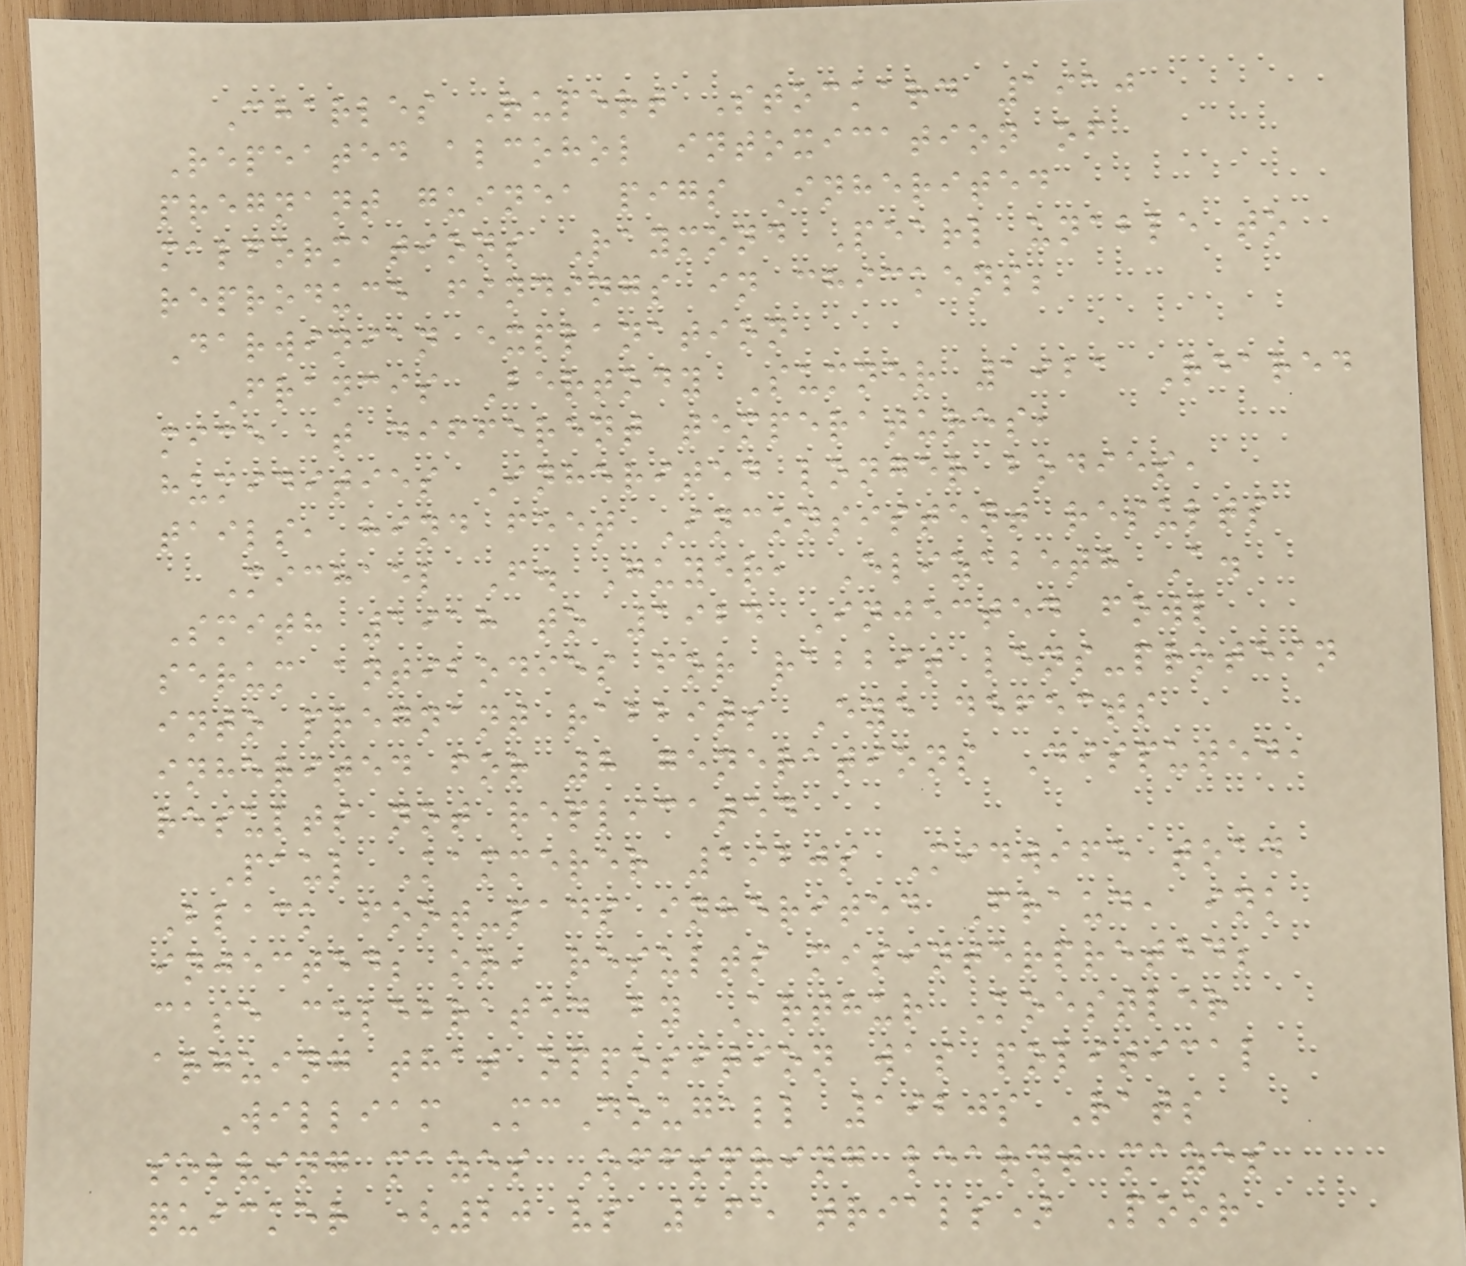Charles Rupert Stockard 1910
Repeated alcohol intoxication of
pregnant guinea pigs Inherited
malformations Raymond Pearl unable to
reproduce findings in chickens;
Darwinian explanation
Francis Bertody Sumner 1921 Reared
mice at different temperatures,
humidities Inherited longer bodies,
tails, hind feet Inconsistent results
Michael F. Guyer, Elizabeth A.
Smith 1918 to 1924 Injected fowl
serum antibodies for rabbit lens-protein
into pregnant rabbits Eye defects
inherited for 8 generations Disputed,
results not replicated
Paul Kammerer 1920s Midwife toad
Black foot-pads inherited Fraud, ink
injected; or, results misinterpreted;
case celebrated by Arthur Koestler
arguing that opposition was political
William McDougall 1920s Rats
solving mazes Offspring learnt mazes
quicker (20 vs 165 trials) Poor
